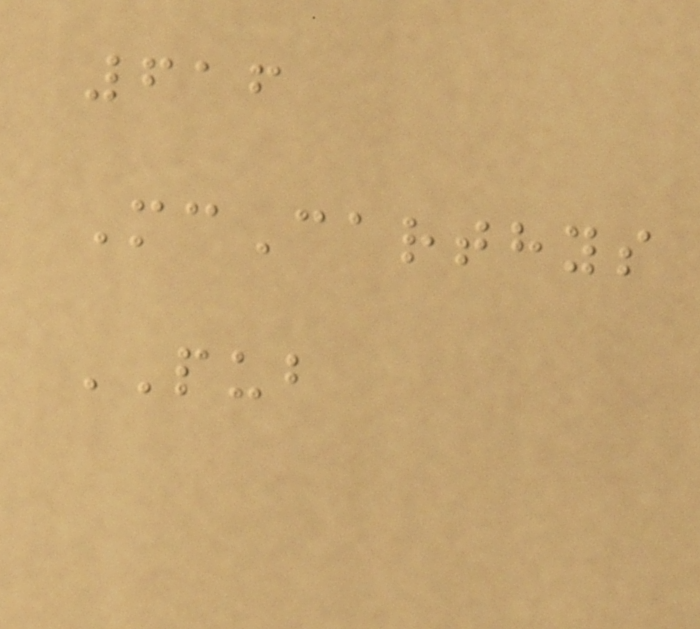616
McCarthys
PUB
